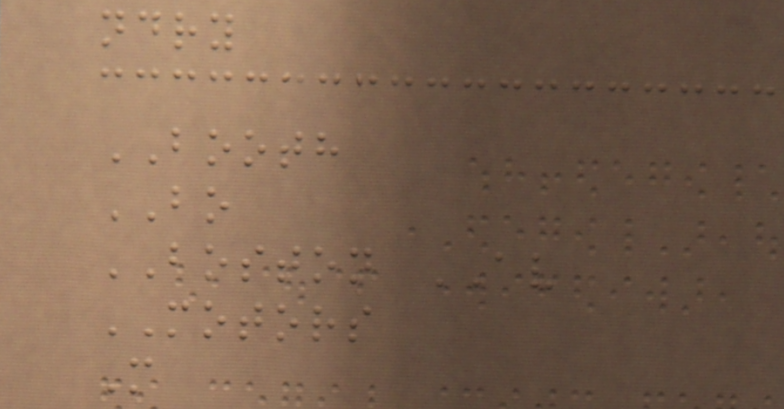ndry
BOOTH
BO
BOSTON AV
MOTORS
M
